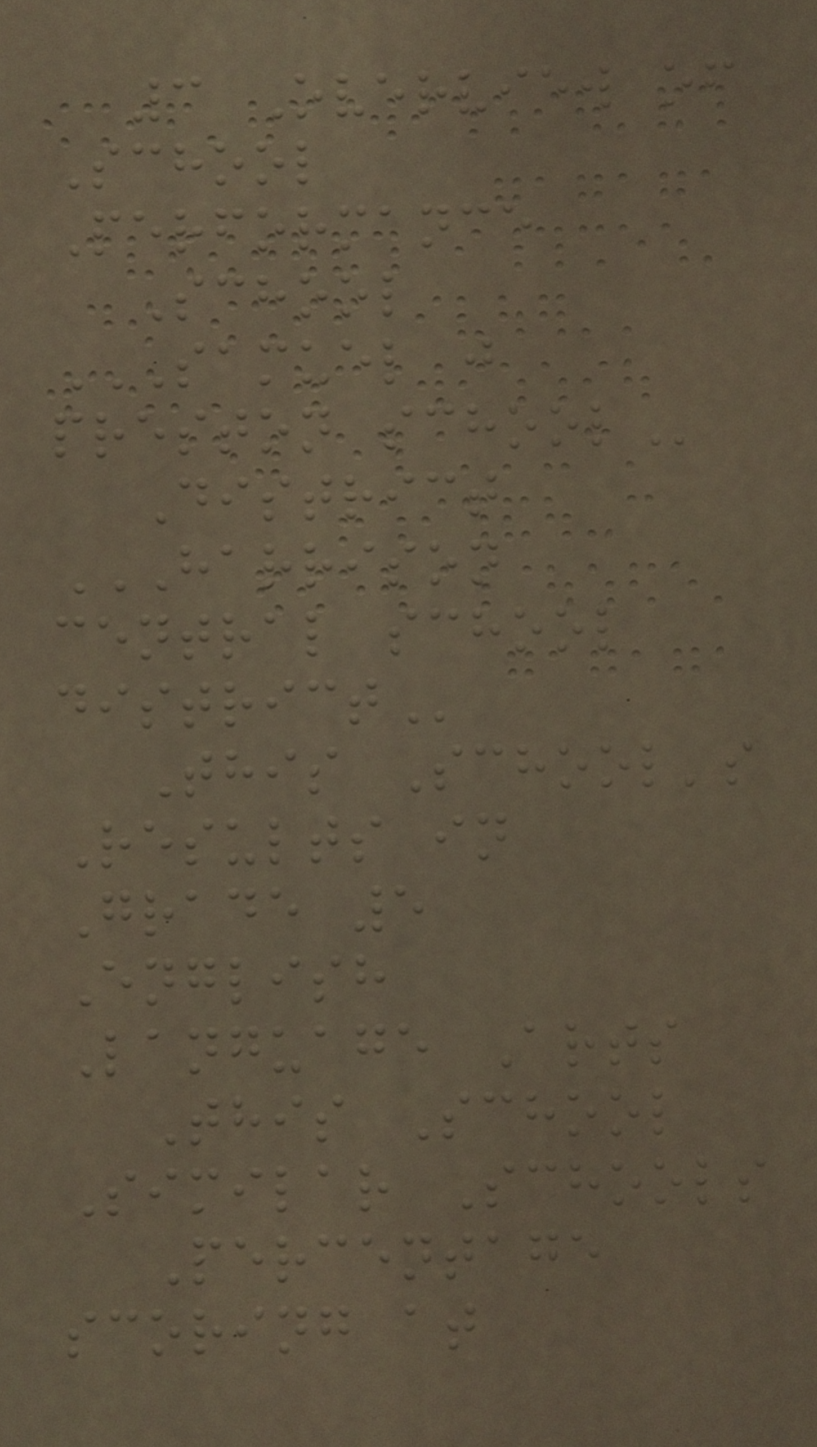3 Overview of
School
Performance
School
SAMUEL J
PRESTON SCHOOL
District
HARRISON
CENTRAL SCHOOL
DISTRICT
This School's
Results in
Grade 5
English
Language Arts
This School
Similar Schools
Percentage
scoring at
